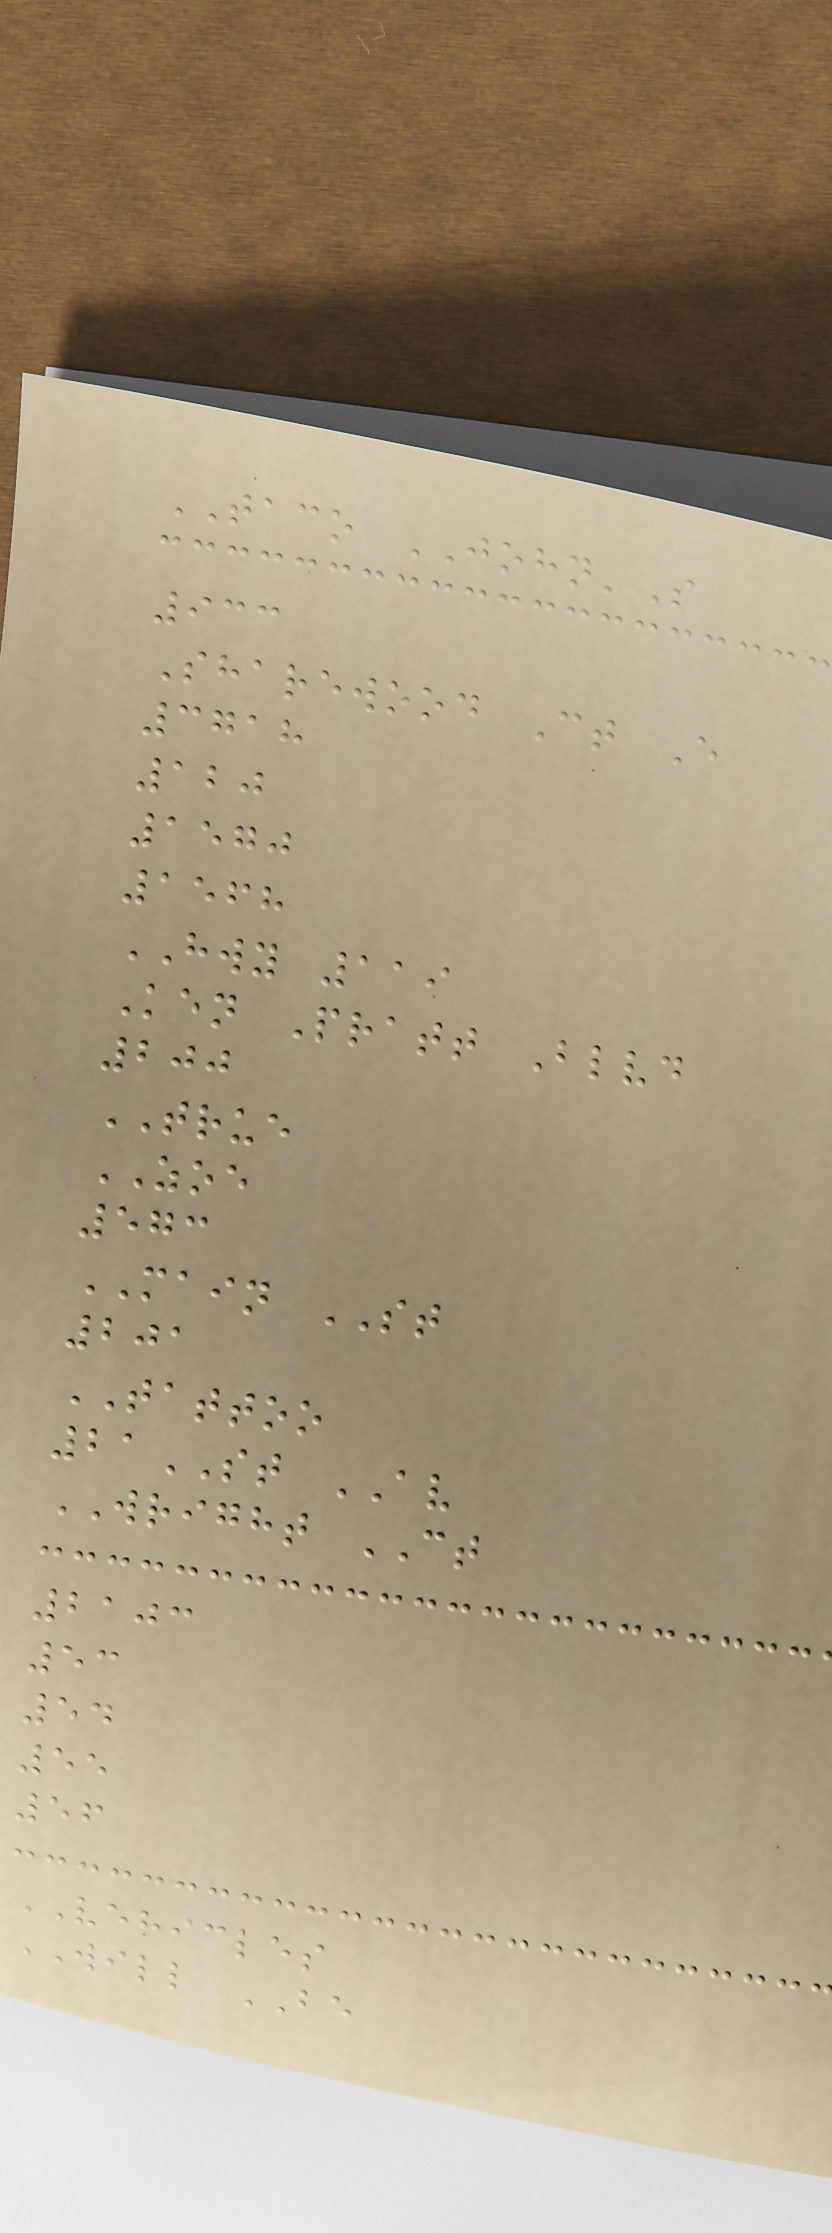TACO JOHN'S
933
Sharewood Ct E
3718
120
1570
1568
HWY 119
Ken Pratt Blvd
200
TRUE
ZOE
573
MAIN ST
201
TATTOO
21ST AV
WRIGHT CT
2103
53
54
55
56
VEHICLES
WILL BE
